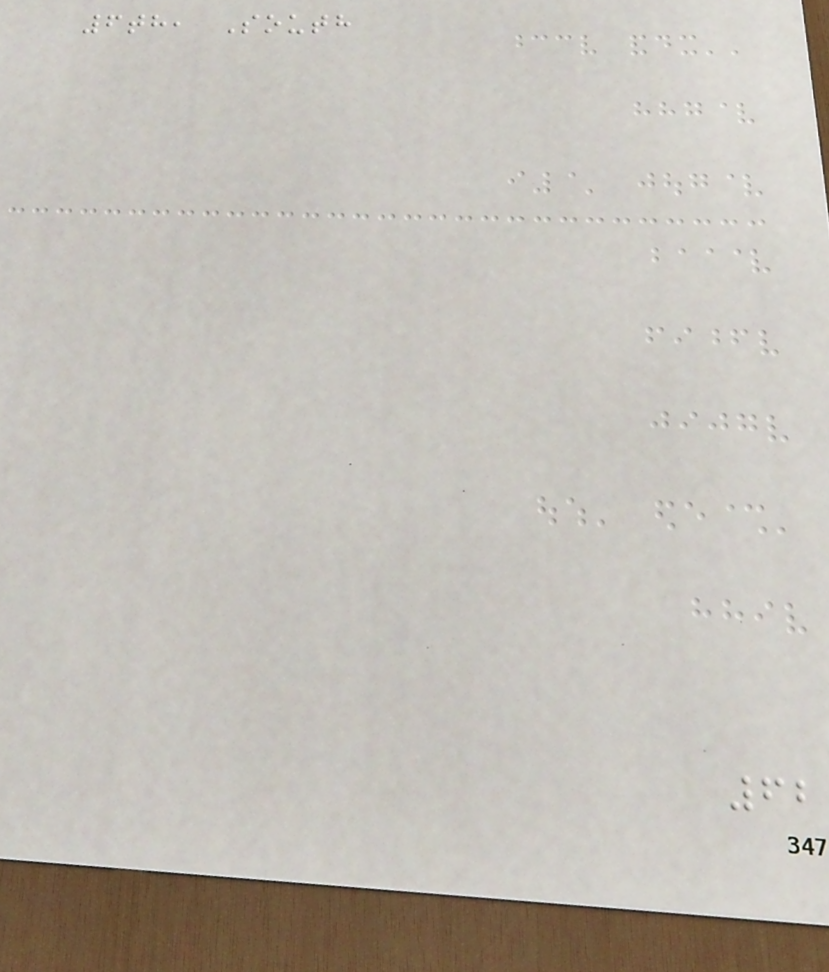6th, South
62
